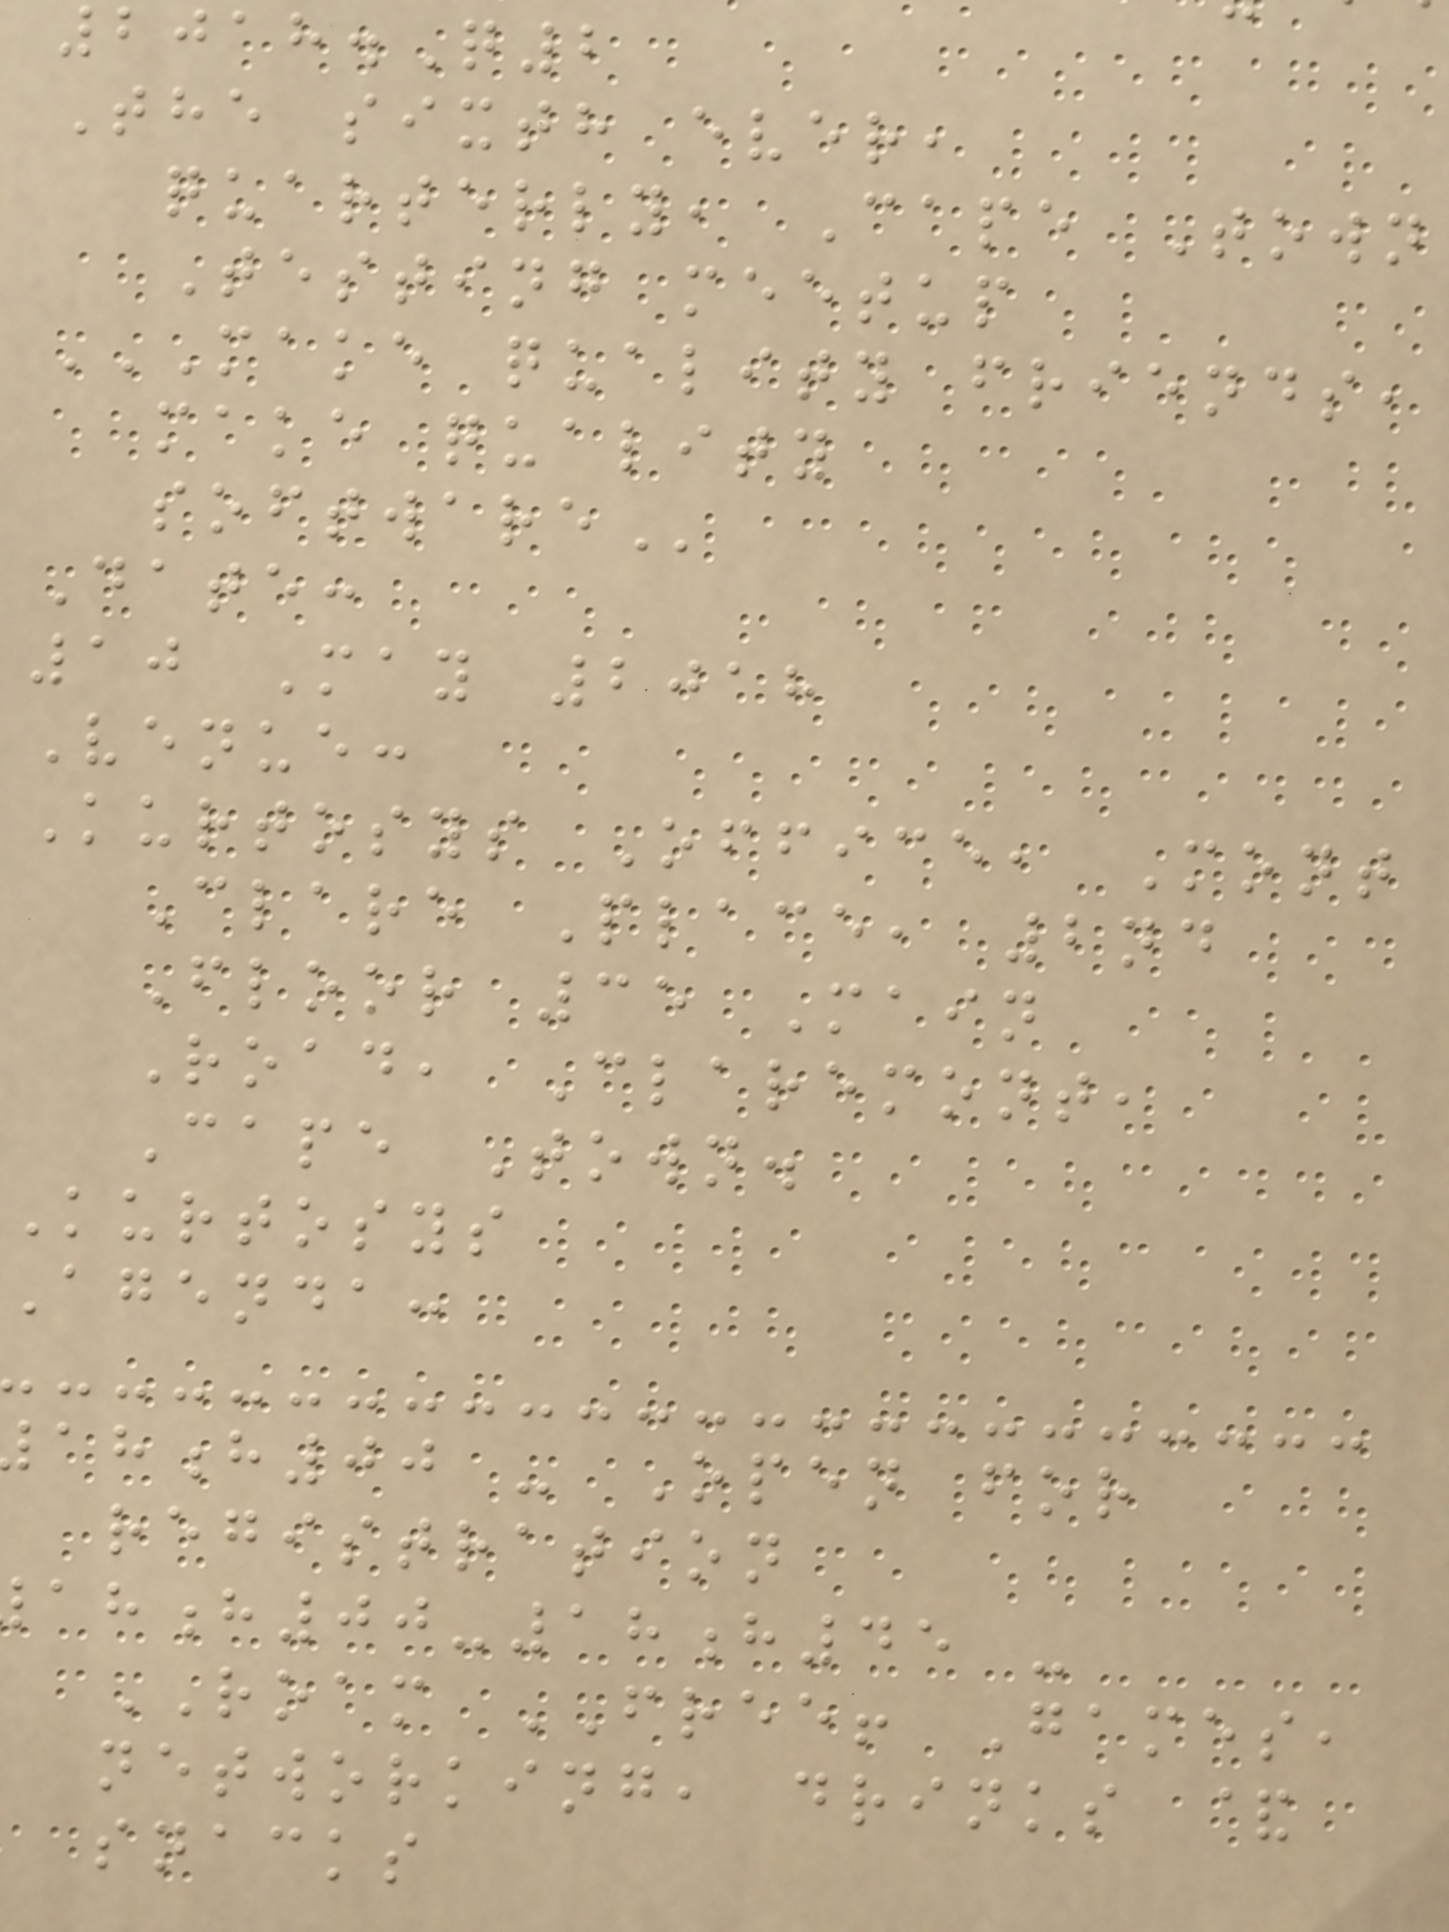2018.Q2
The sixth ever,
quarterly, Cape Town
Testing meetup
MAKE QUALITY FRIENDS,
make quality
Date:
10 May 2018
Venue:
Kurtosys Office, Mont
Clare Place, 2nd
Floor 35 Main
Road, Claremont,
Cape Town.
Kurtosys
Agenda:
h00 - Open for
registration
h00-18h45 -
ROAM FREE! Games,
networking, drinks &
snacks
